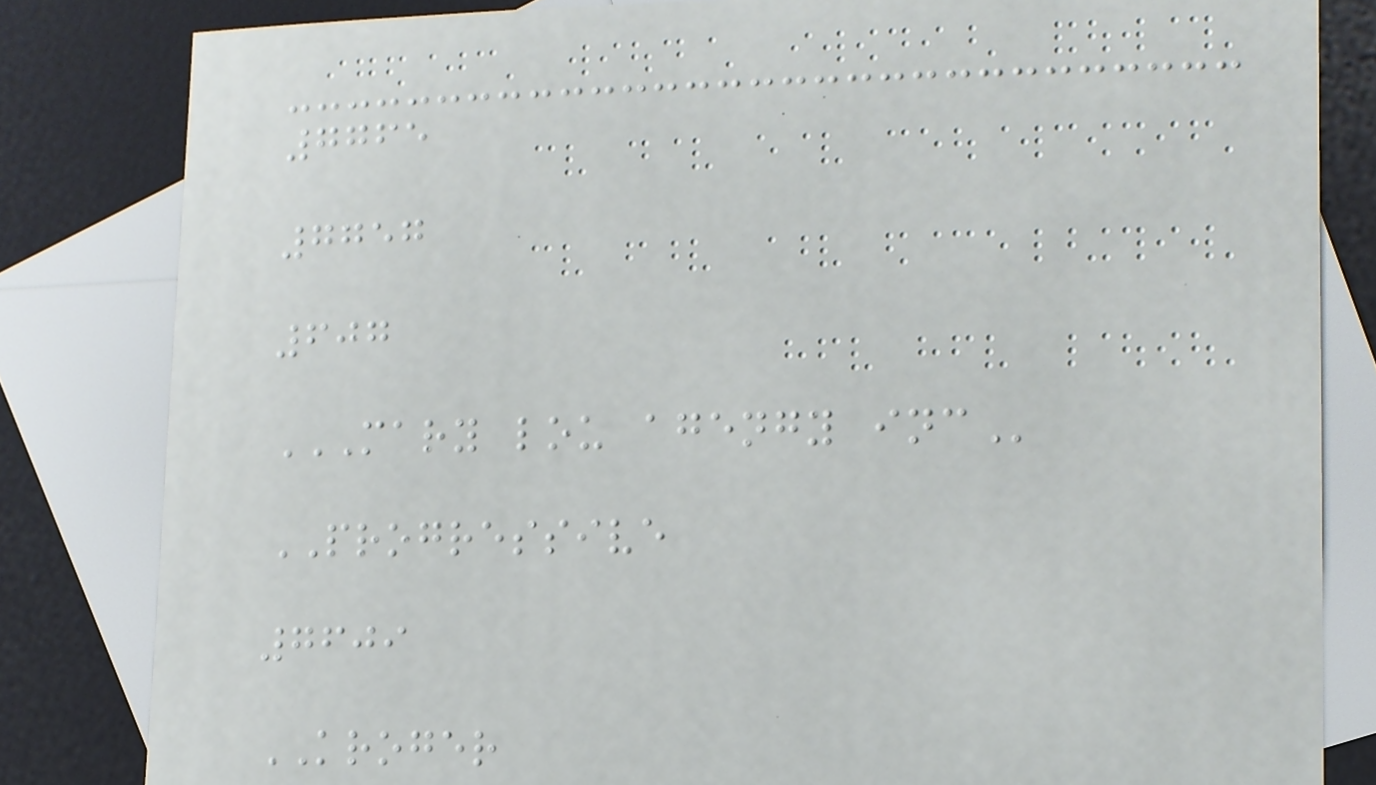7765
7757
607
MARY LOU AGENGY INC
PROGRESSIVE
7609
KROGER
